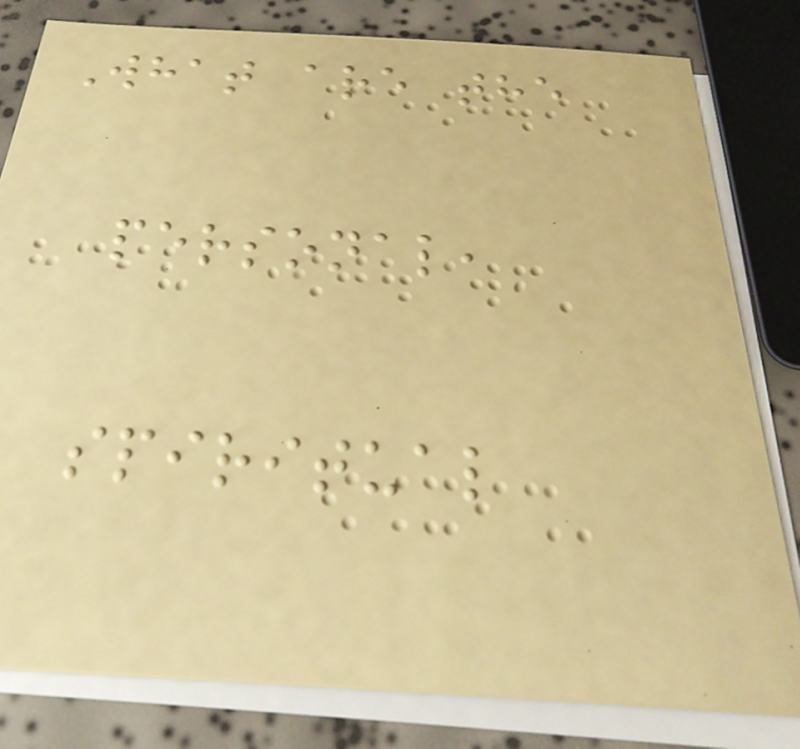What are the
personal,
spiritual
